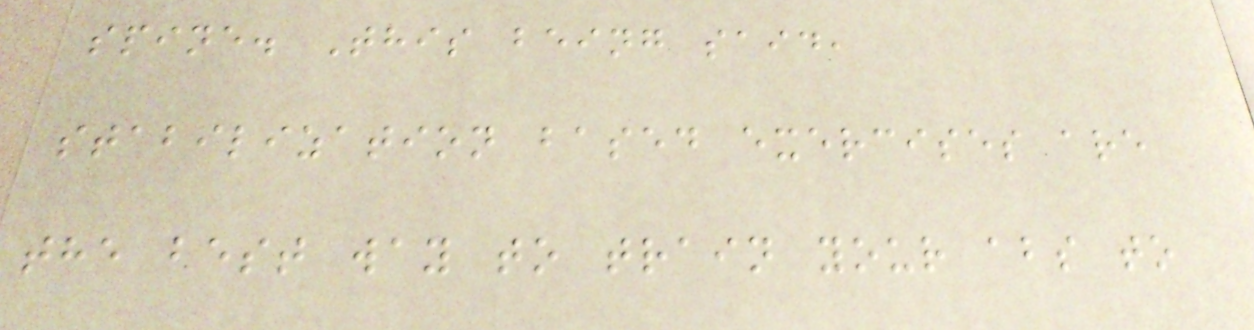spine. This being said,
stabilization based exercises are
the best way to train your abs to
